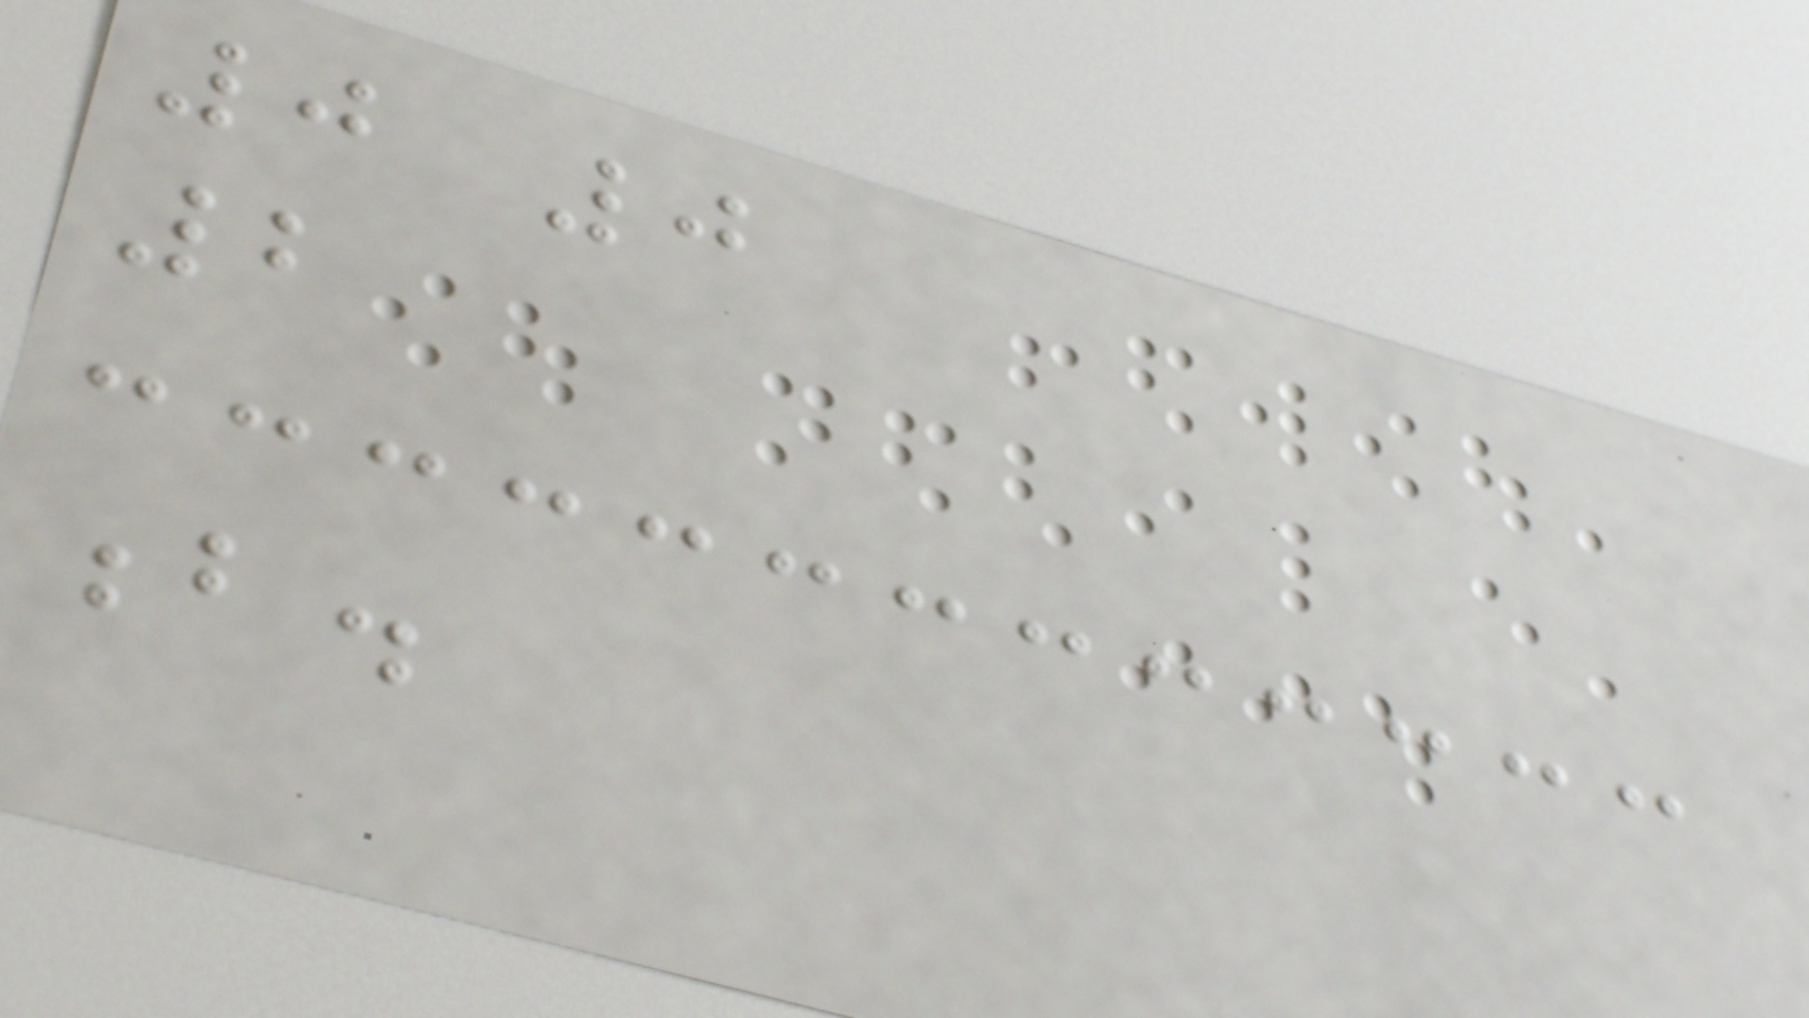0 0
2
b.
